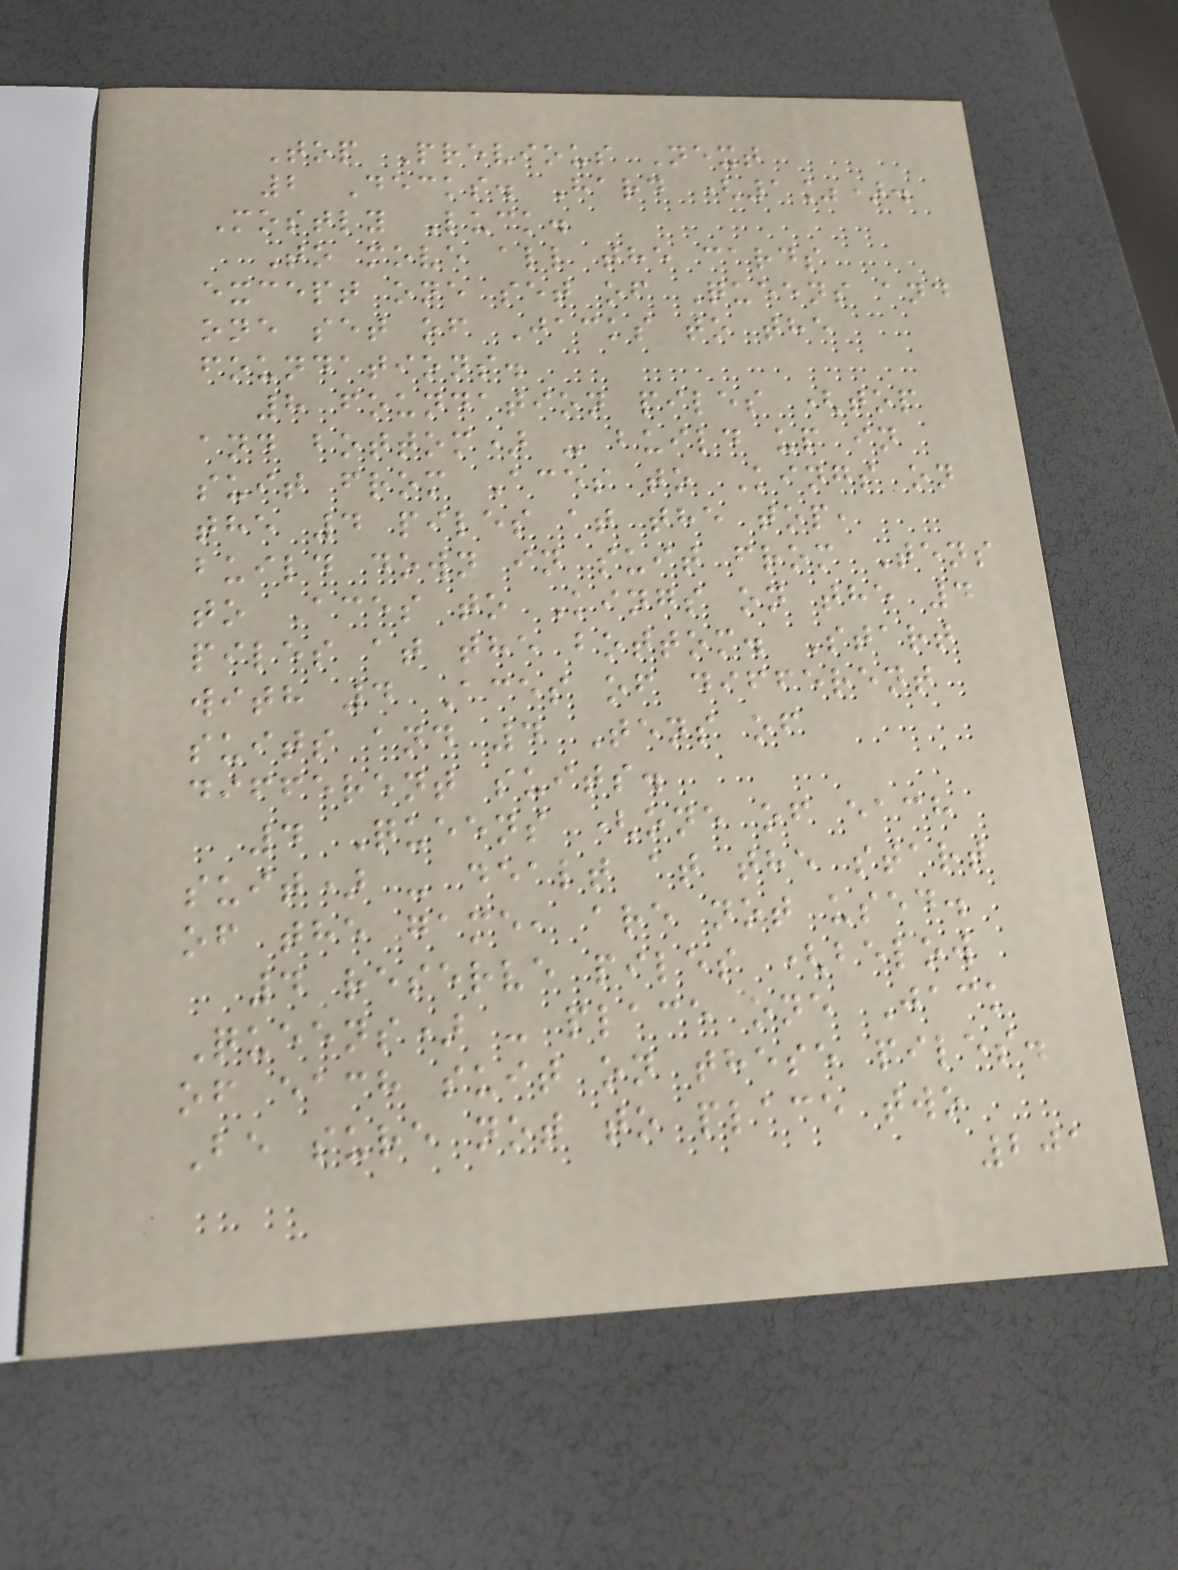Top Previous Next
2 Decks. Hard (1%).
Mostly Luck.
To move all the cards
except one set of Queens and
one set of Jacks to the
foundations.
8 foundation piles (top
and bottom) - build up in
suit from Aces to Kings on
the 4 piles at the top,
build down in suit from Tens
to Aces to Kings on the 4
piles at the bottom. Start
with 4 Aces of different
suits and 4 Tens of
different suits.
4 Queens (one of each
suit) - dealt at the start
of the game, are not used.
4 reserve piles (below
Queens) - place one Jack
of each suit on these piles.
Be sure not to place two
201
